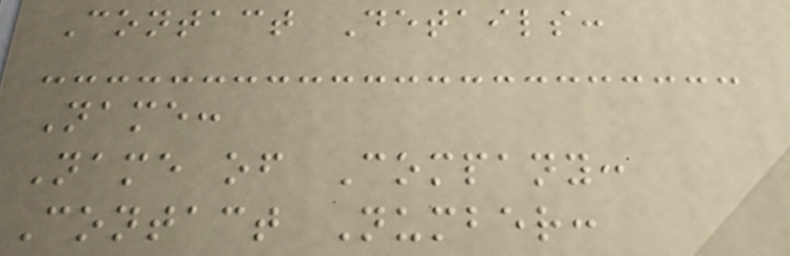Contact Details:
Name:
Name of Company:
Contact Number:
